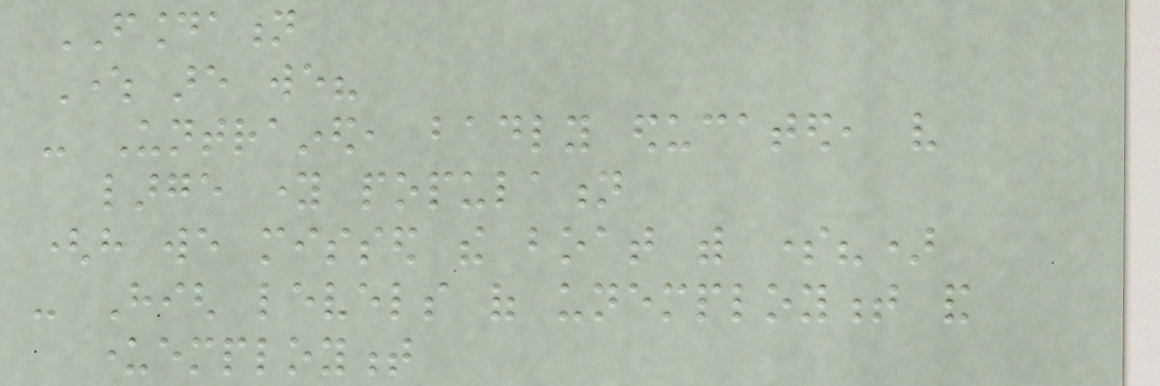FOUNDATION
Where are we?
- Untrained, badly educated, very
large young population
(have we missed the boat with some?)
- High levels of unemployment and
underemployment
